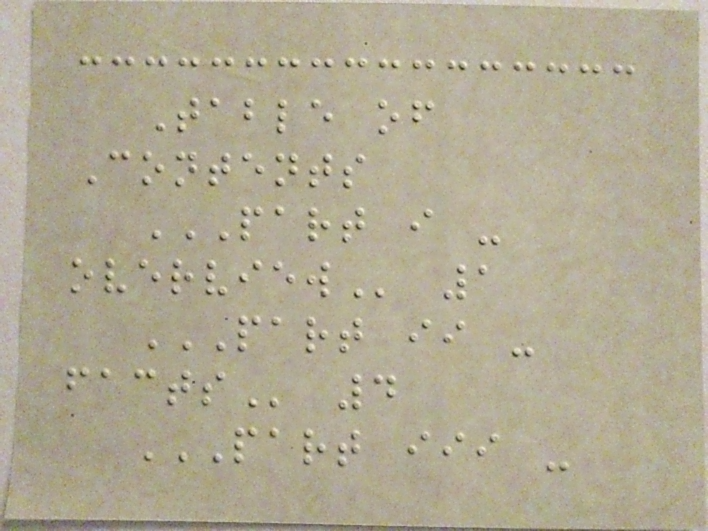Table of
Contents
PART I -
OVERVIEW 1
PART II -
FACTS 4
PART III -
